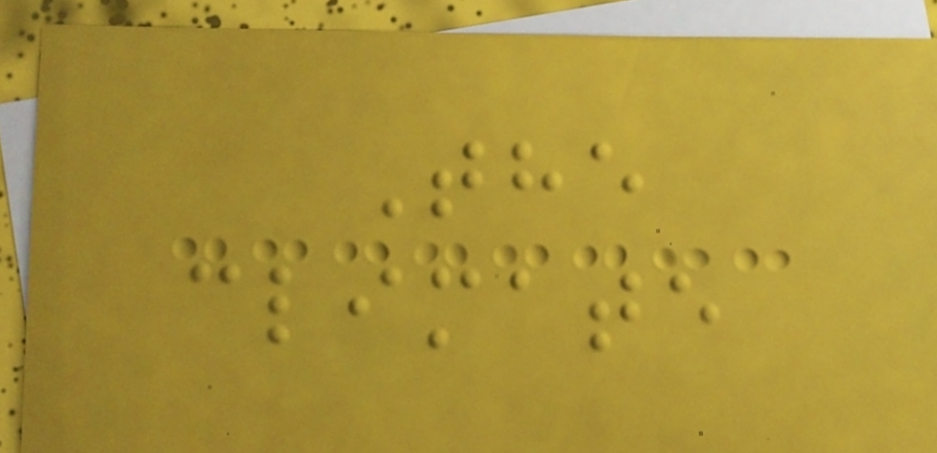The
climate
